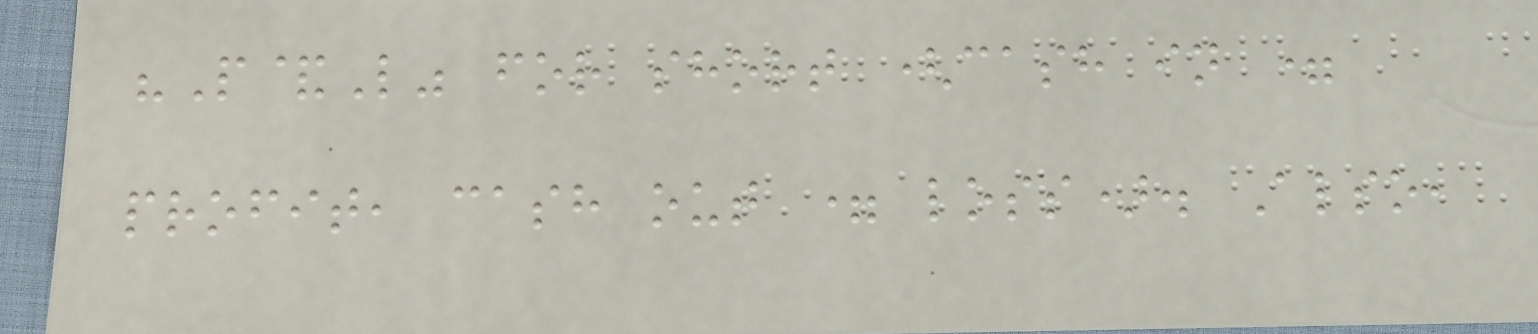"P&L" for short (cash in =
profit, cash out = loss). Also,
